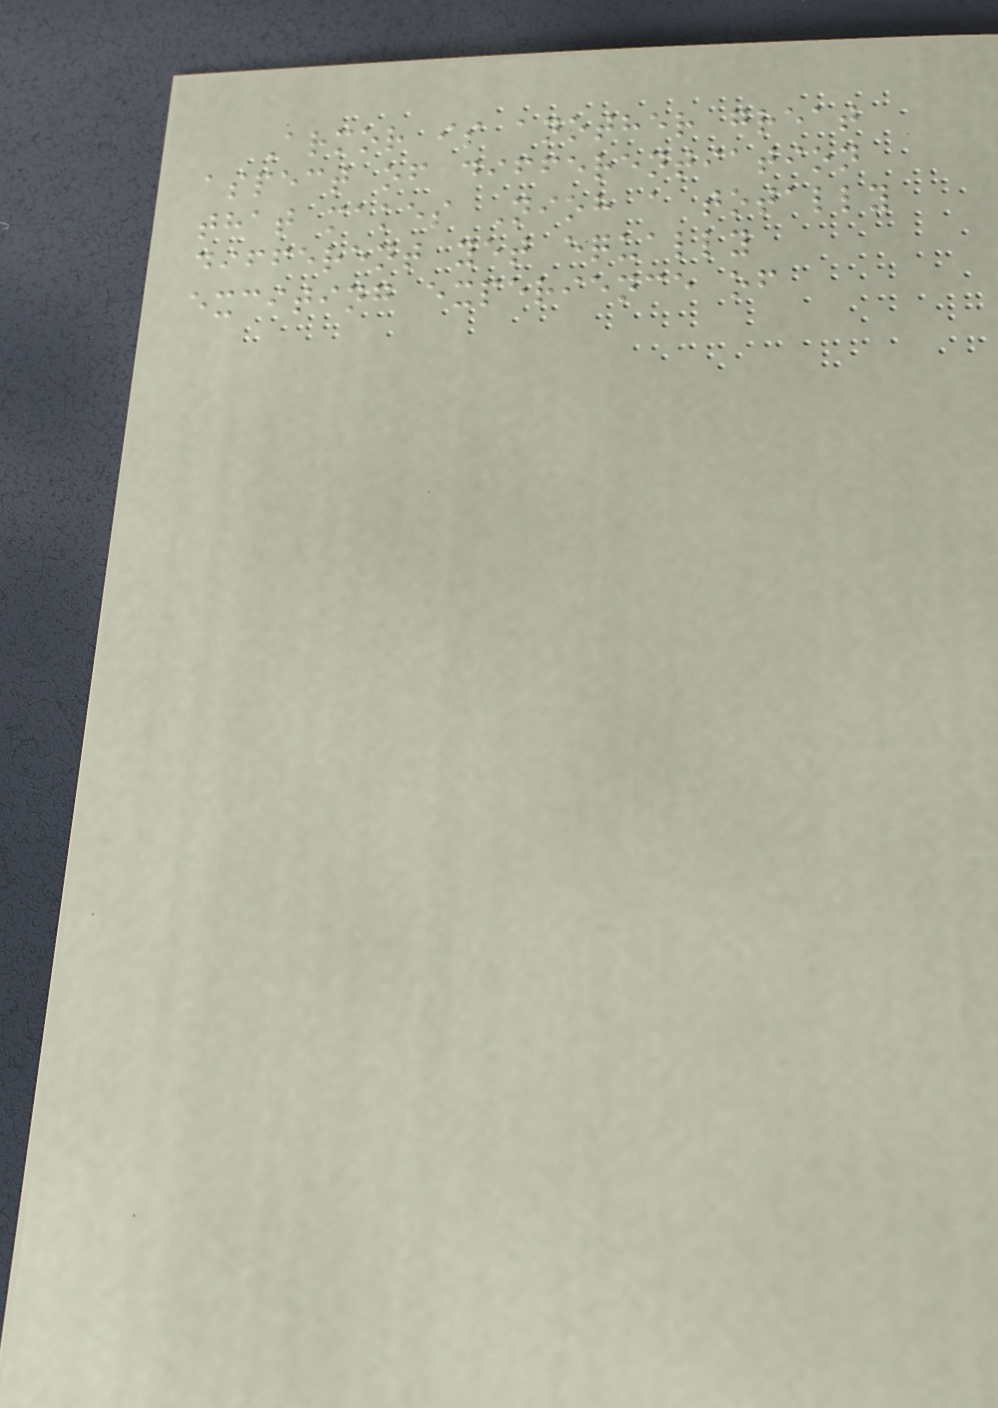Armor is another great
aspect of differentiation
that makes Nioh a totally
different yet equally
exciting experience of
